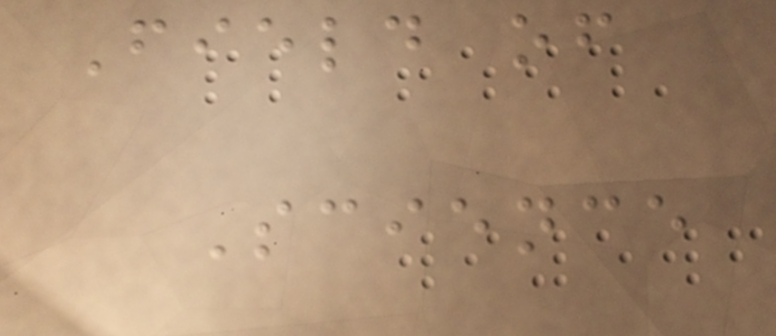Field of
Science
